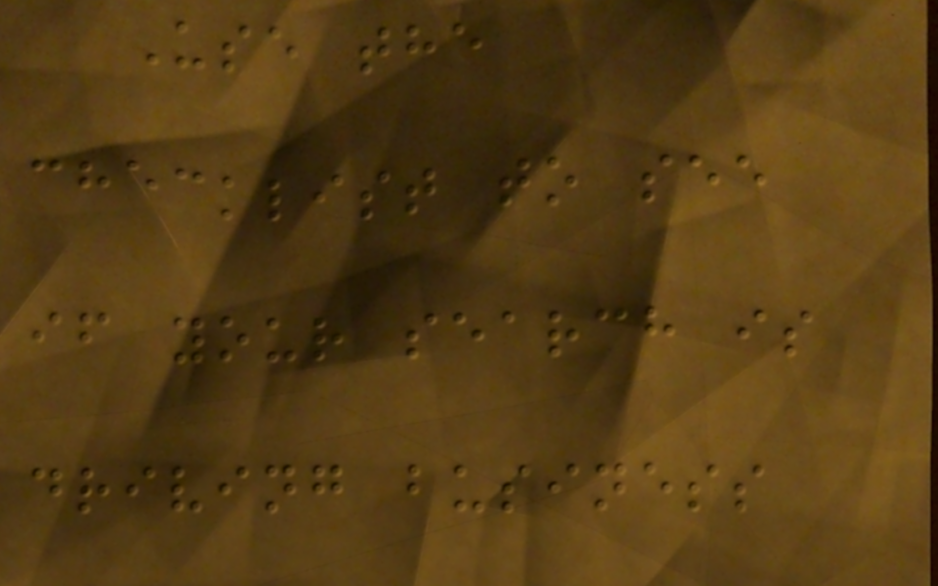Use the
checklist to see
if your search is
driving business
